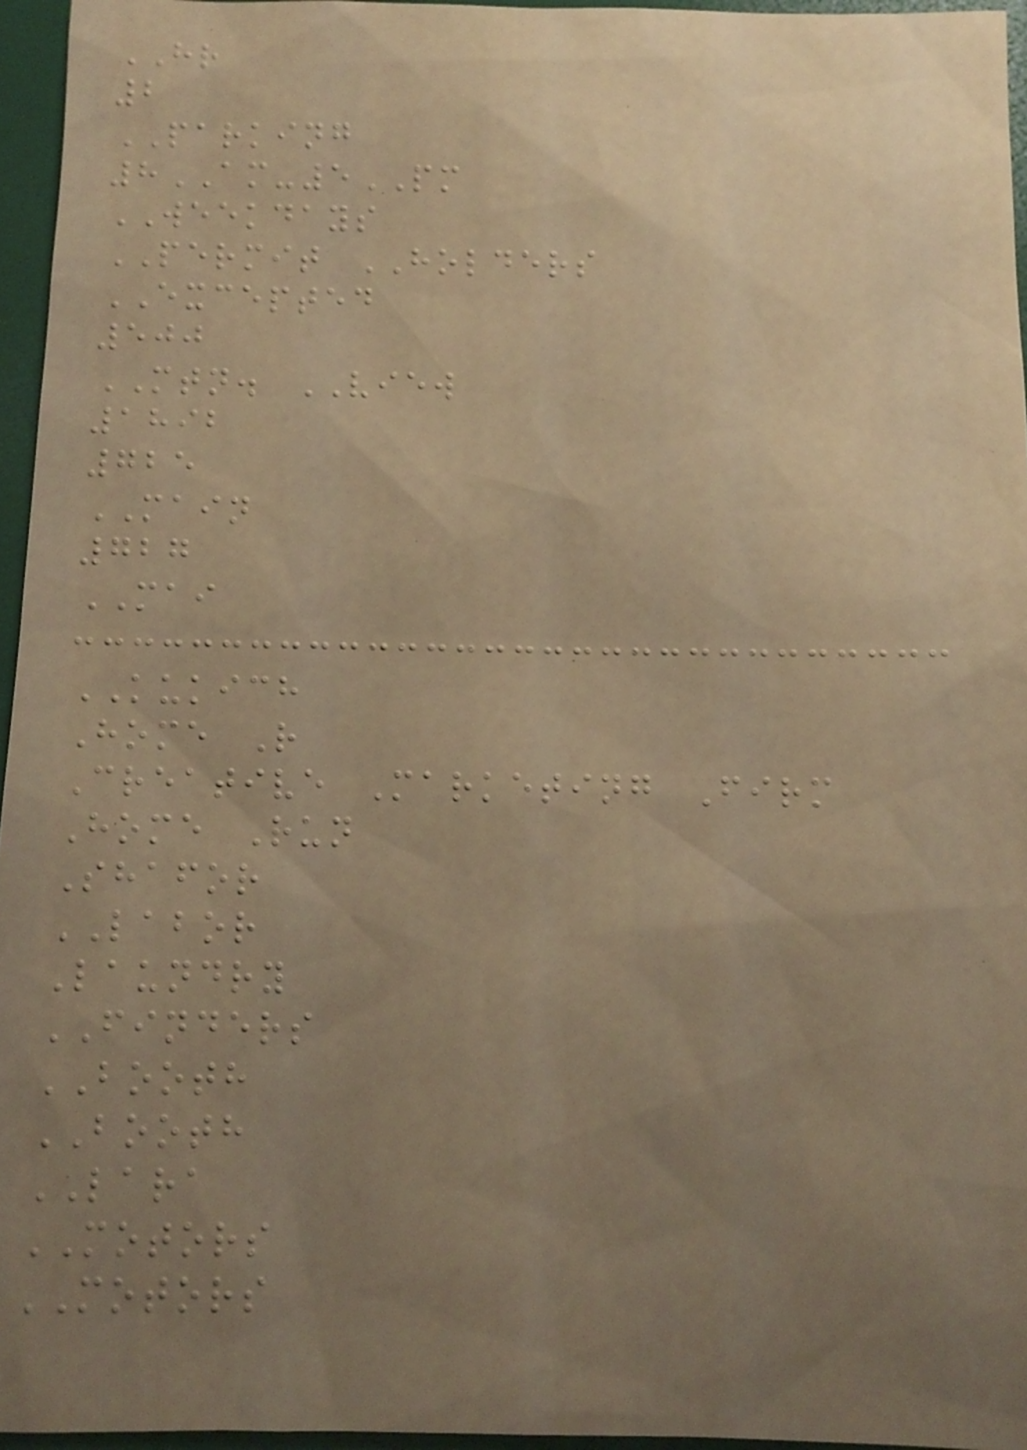HR
2
PARKING
8AM-5PM
WEEKDAYS
PERMIT HOLDERS
EXCEPTED
500
MTN. VIEW
1892
725
MAIN
727
MAI
KUKICH
Home R
Creative Marketing Firm
Home Run
Shafor
LABOR
Laundry
FINDERS
BOOTH
BOOTH
LARA
MOTORS
MOTORS
